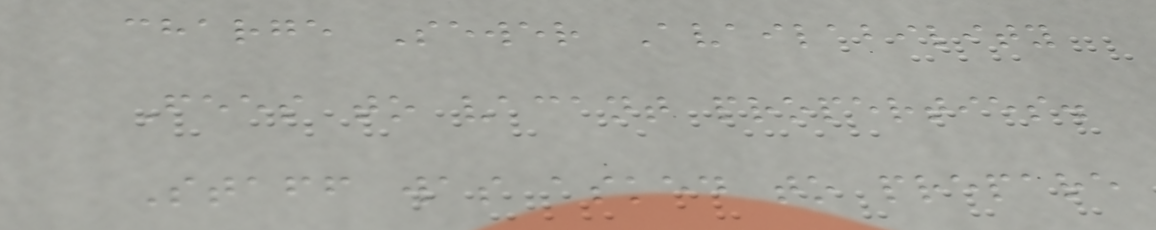charge Sewer Availability
Fees to vacant properties.
Staff was asked to prepare
